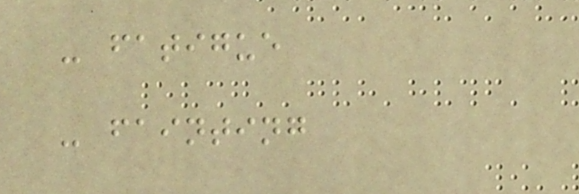- fatigue
- fainting
